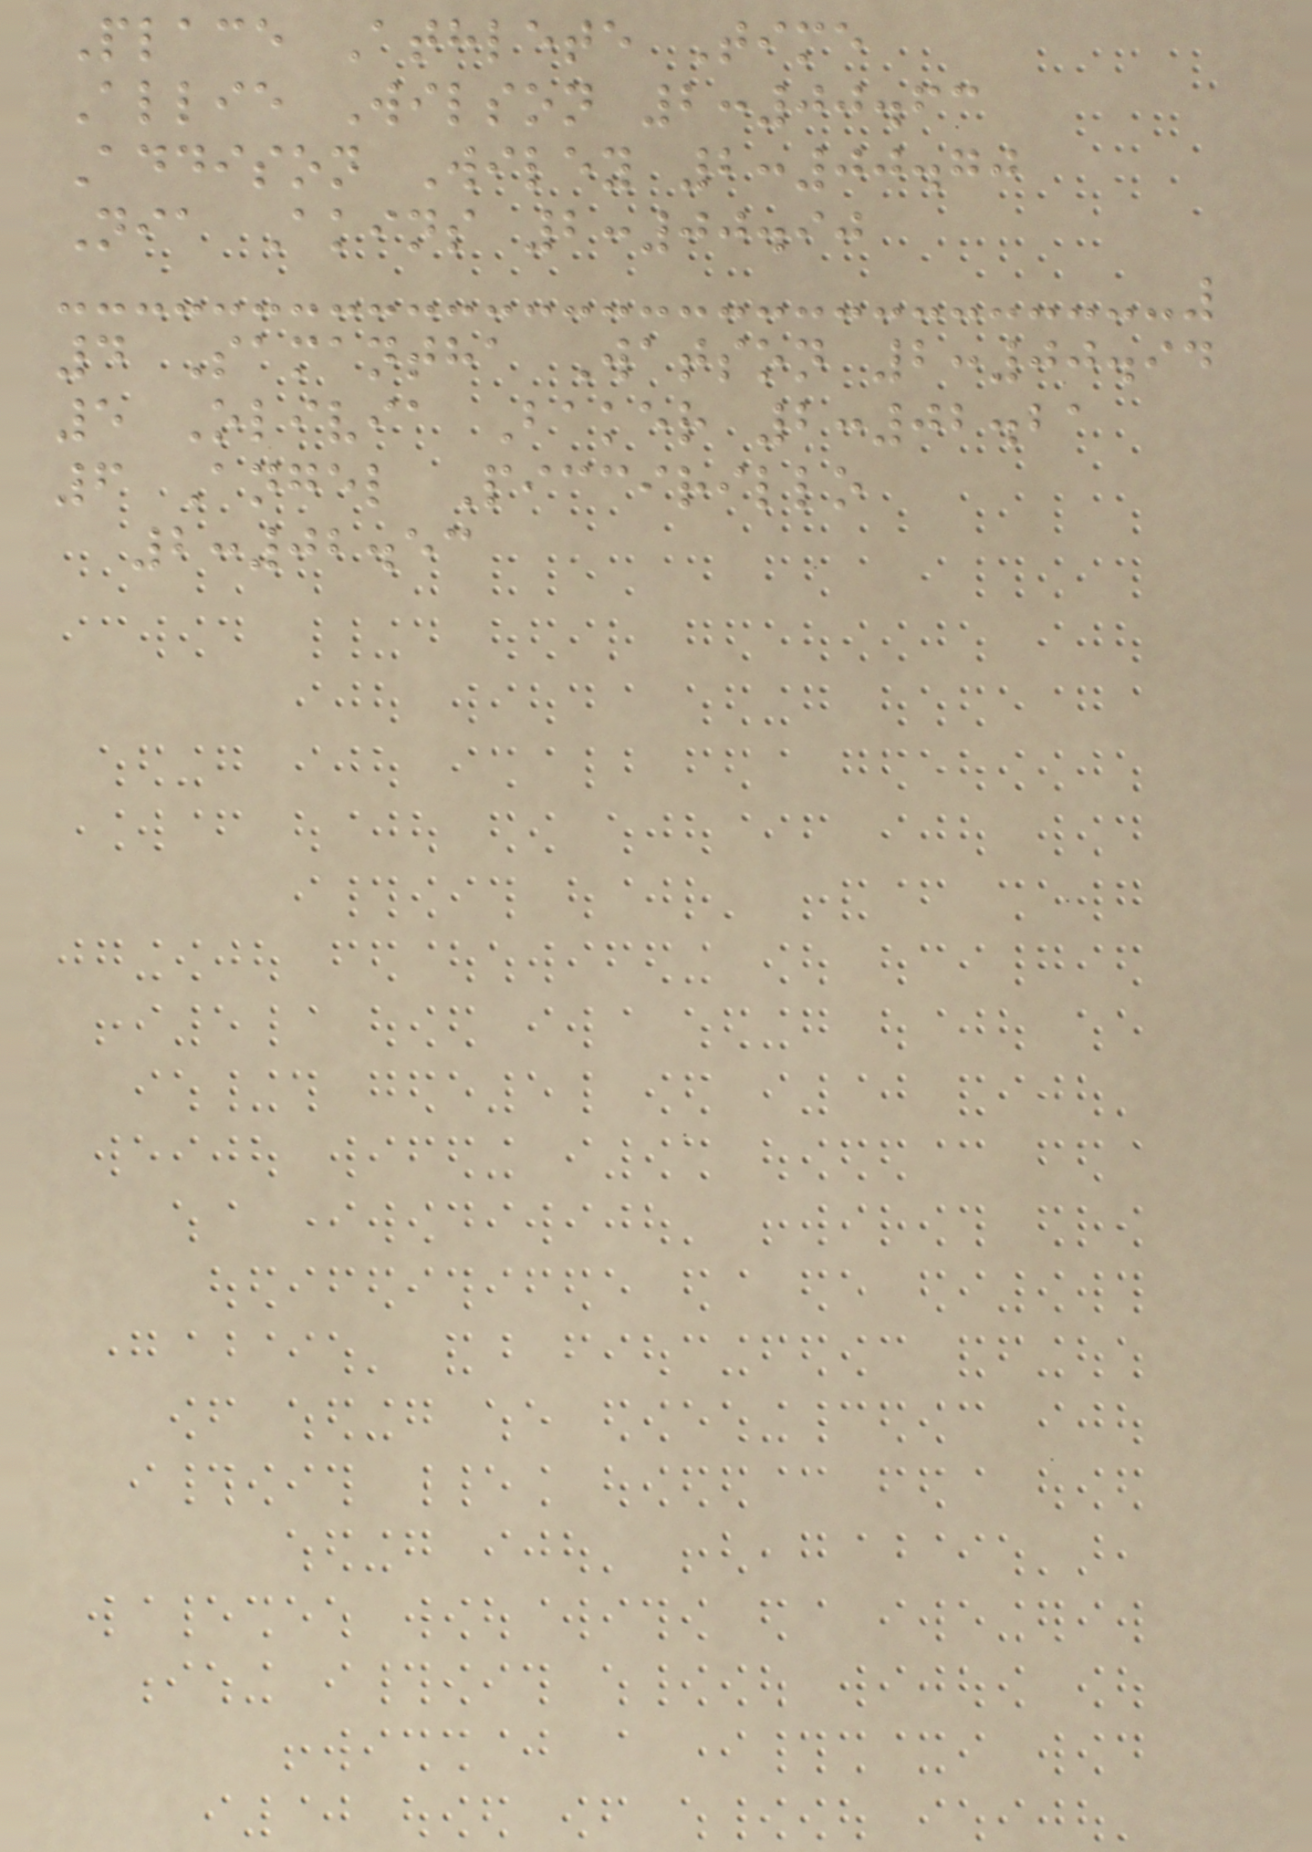Place Athlete Time
Allie Wilson 2:00.63
Addison Wiley 2:00.70
Nia Akins 2:00.90
4 Samantha Watson 2:00.94
5 Olivia Baker 2:02.21
6 Angel Piccirillo
2:02.53
